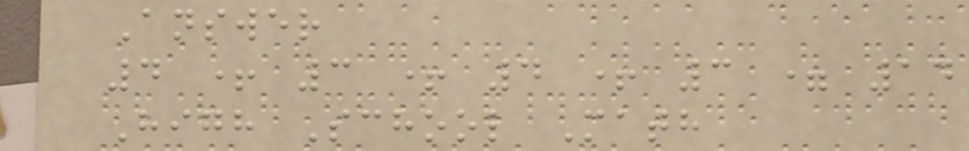Answer
4 + 3 + 4 + 3 = 14
High School Math
